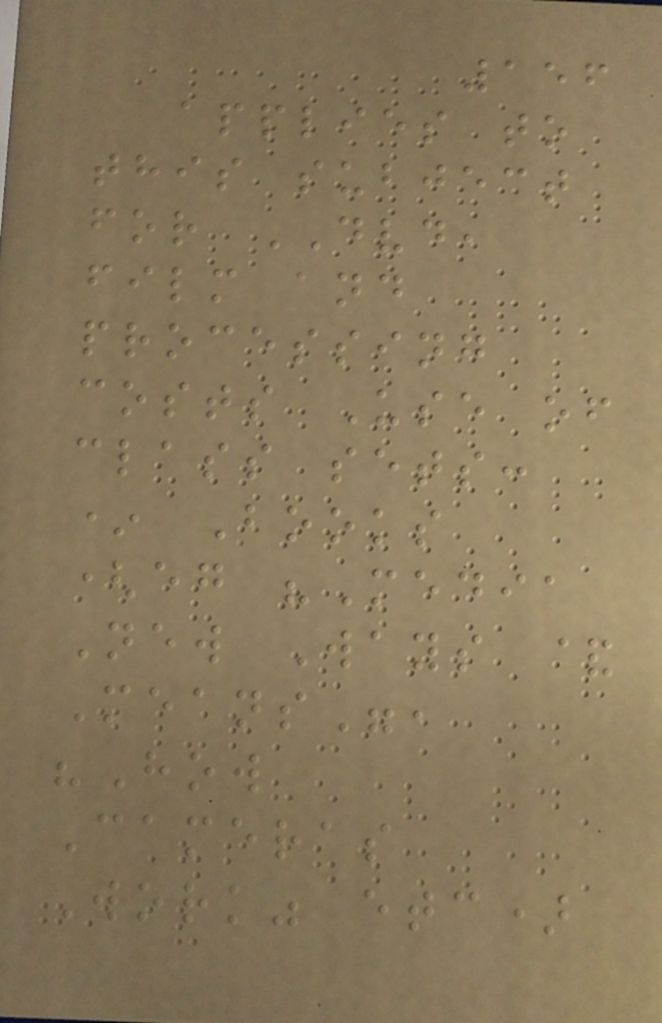156
applies to
this subject
for DVD,
film and
processing
costs Use of
class sets:
* Books
(eg "Media
New Ways &
Means",
"How
Cameras
Work" etc)
